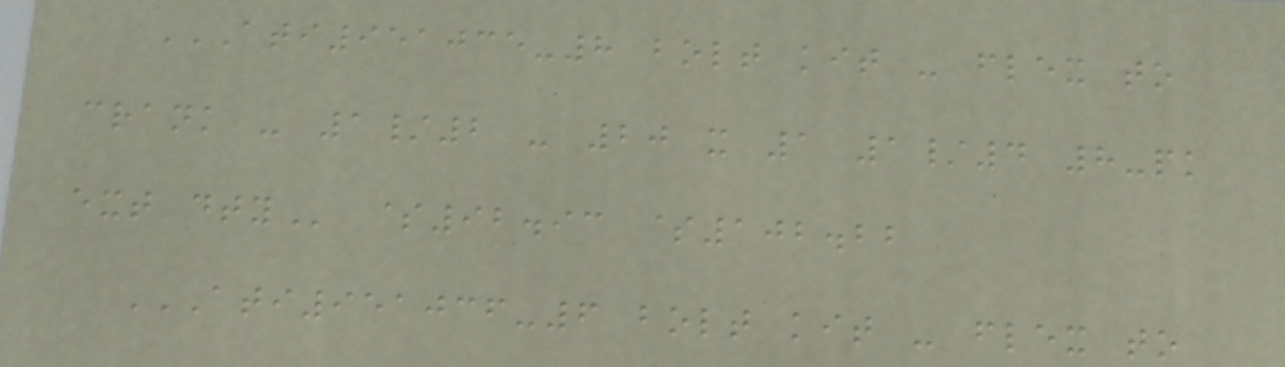ATI951035-8 BOLT KIT - FLEX TO
CRANK - 1/2 - 20 X 1 1/4 8-PK
EXT DTY $92.93 $102.22
ATI951036-6 BOLT KIT - FLEX TO
